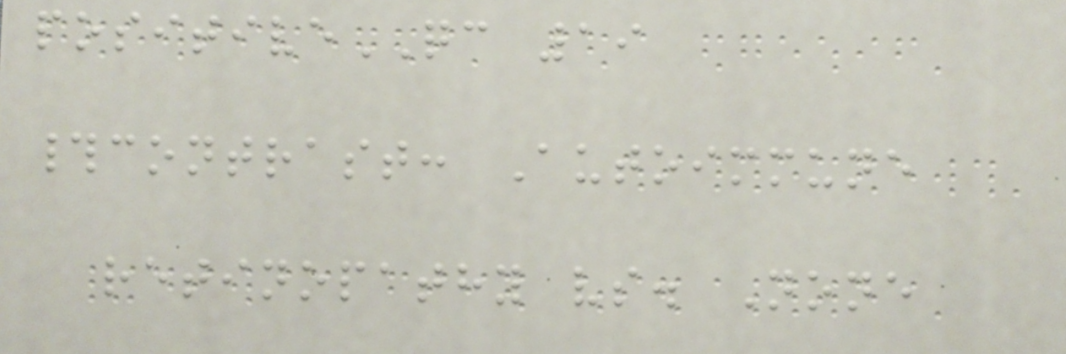positiveQC 19
#contrast: Autoimmune
retinopathy vs. None
